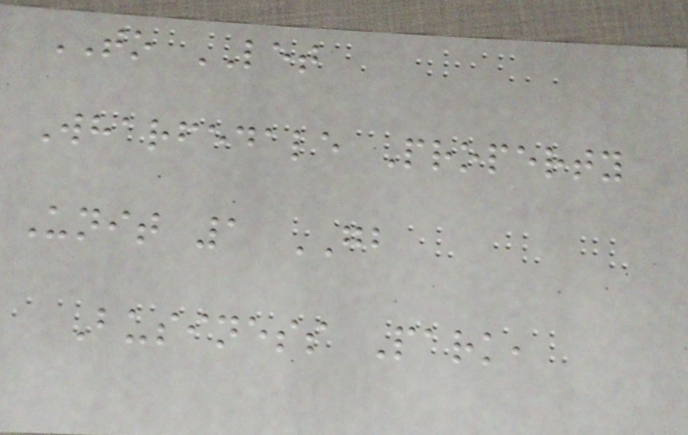TO LET
Wharfedale Property
Unit 1 GB
Business Park,
